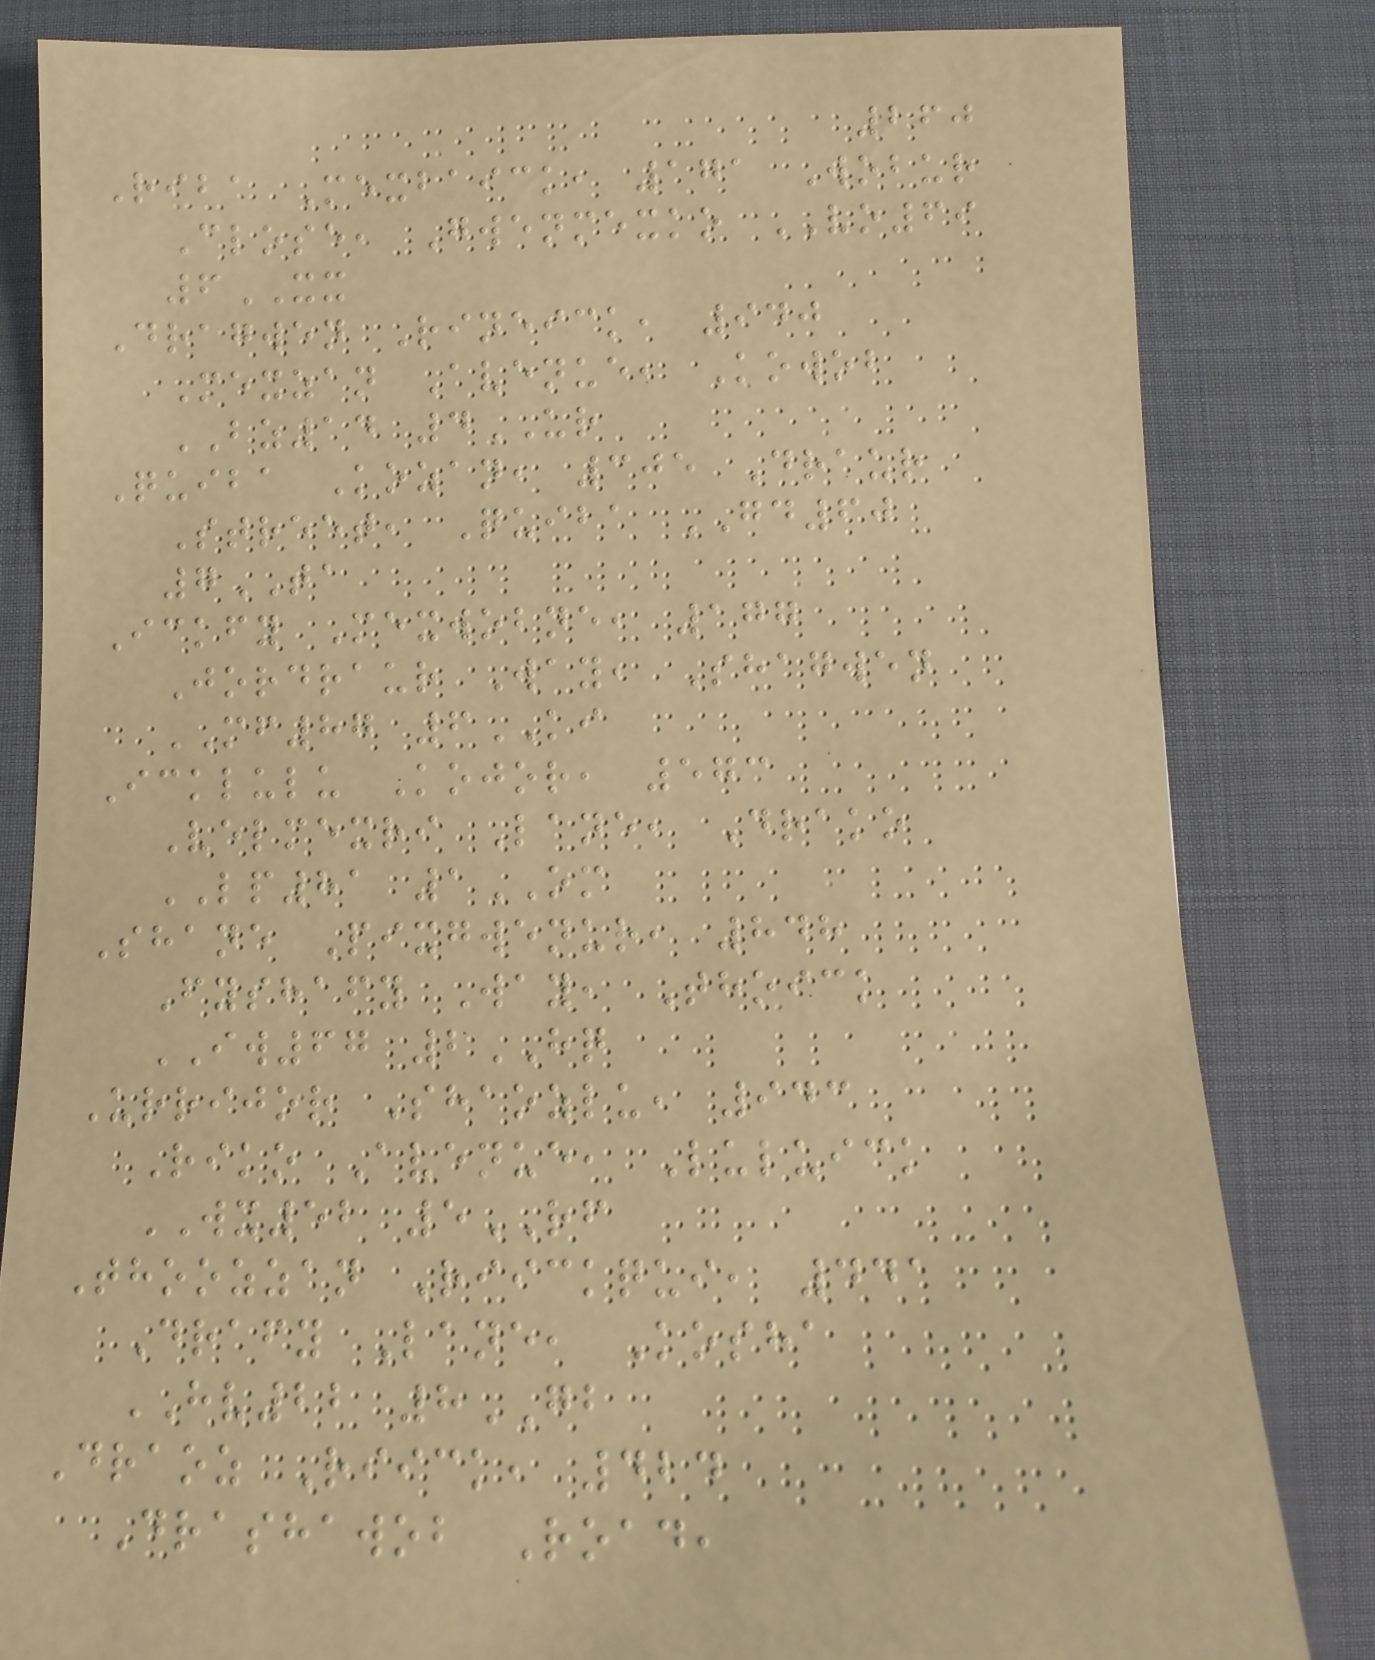260
Riba Mexbaick, 171 Wobur
Close, Gwenmexko VO69
6XX
Dragwen Rineick, 940
Mexzan Avenue, Kowob
BZ14 4UR
Quiba Kozan, 305 Draur
Street, Quiba GD60
7TA
Ickfy Mexwobne, 177
Jordraur Way, Shagwen
MF87 6KI
Icklulu Kojor, 573
Velmexri Lane, Drako
LP81 1OM
Shane Pixgwenur, 848
Fyshafy Way, Thoick
IW67 2HQ
Urrijor Shaozlu, 943
Riko Avenue, Luluick
WX52 5RF
Thoozzan Riickqui, 441
Drafy Lane, Kosha
HV22 8GB
Draoz Riick, 424
Drashawob Road,
